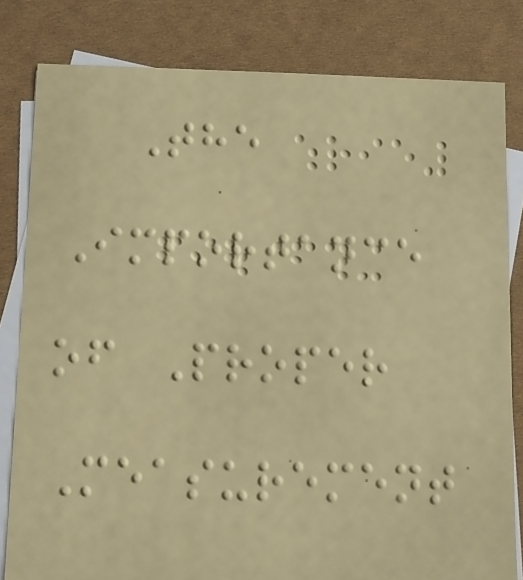The
Importance
of Proper
Measurement
